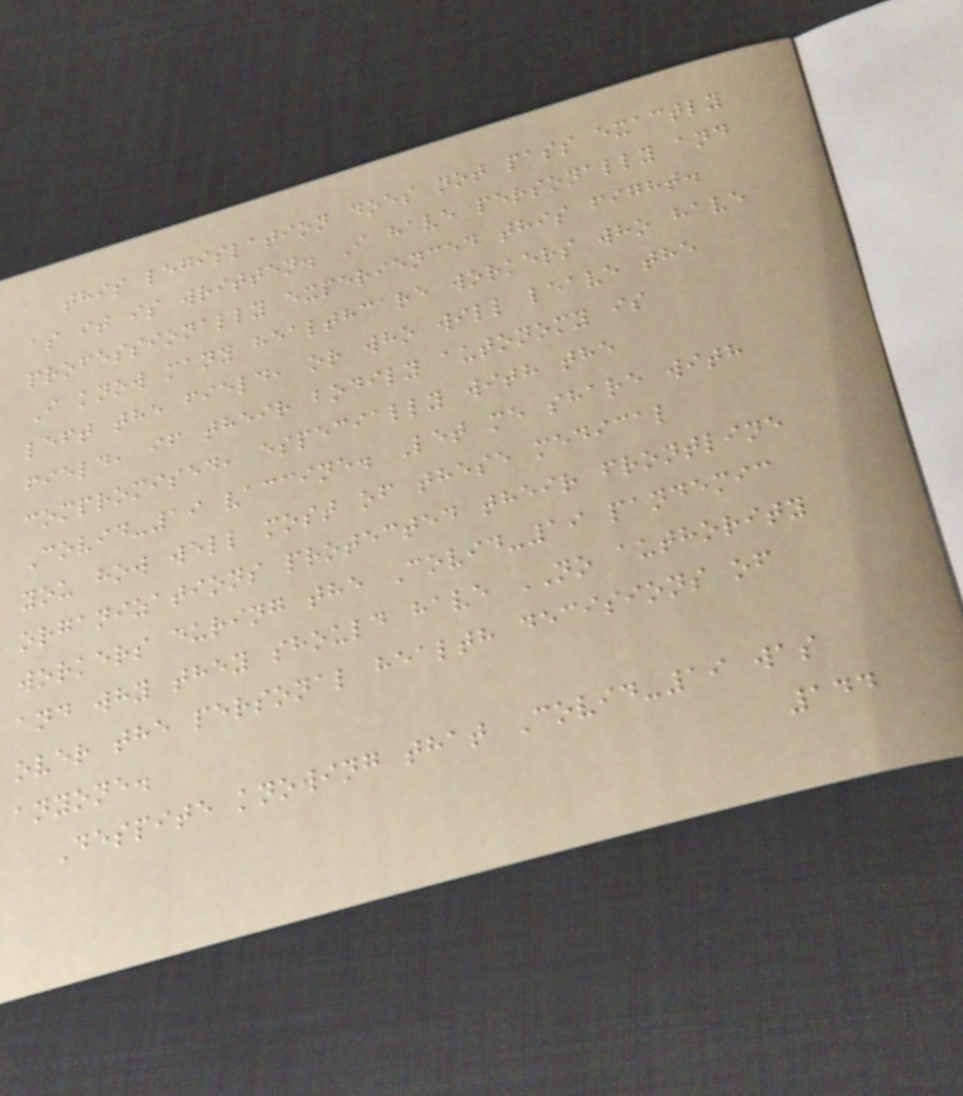this legislation does not pass exactly
as it is written. I have personally and
professionally experienced this fight.
I know many healthcare workers who have
left the field, or who will leave the
field, if their bodily autonomy is
compromised, especially with the
Covid-19 vaccine. Let me share with
you how well most of these medical
organizations protected their frontline
workers during the Covid-19 pandemic
and why they should have NO authority
over the personal health decisions of
anyone.
Despite knowing that Covid-19 was
144
